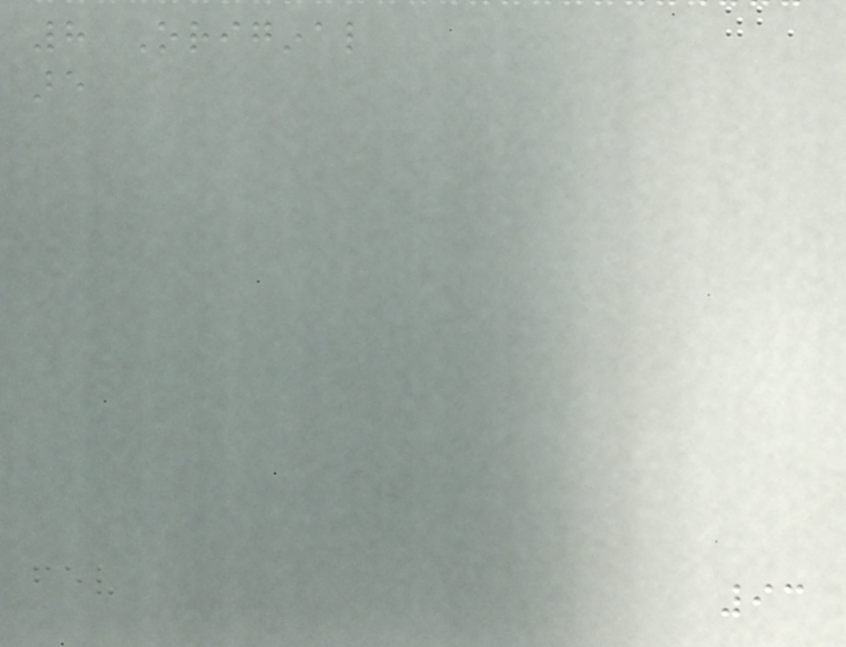8 Original
are
93
